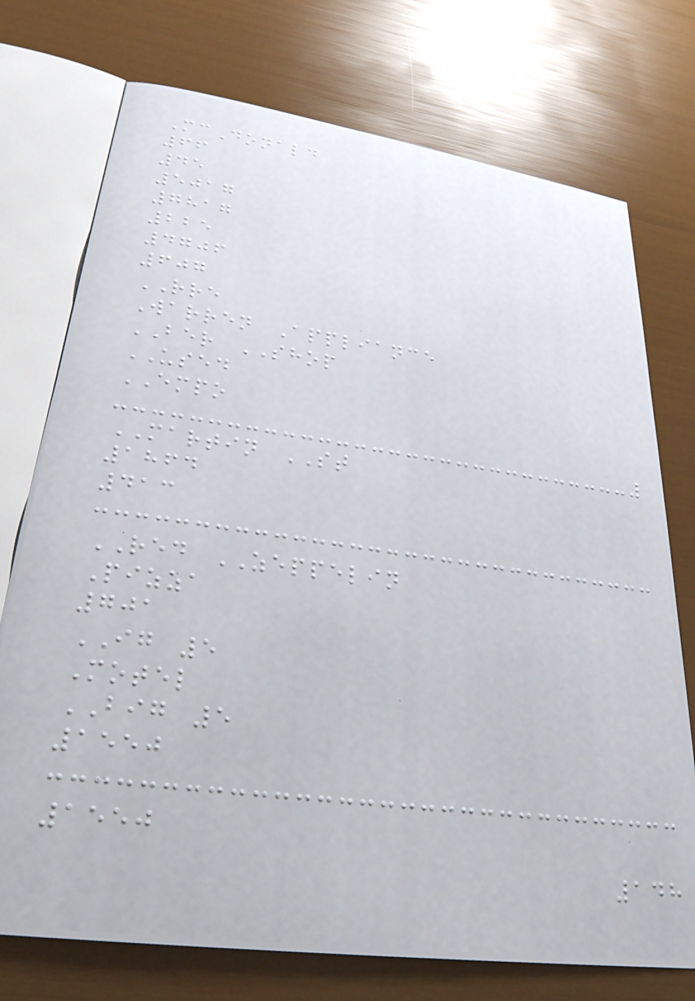McDonald
66
45
5017
7817
225
4706
607
RRE
Warren Appliance
BER SHOP
USED
EMPO
MARTIN ST
1864
413
RED ZEPPELIN
Pizza
701
IG 5
Motel
BIG 5
1550
1550
148
